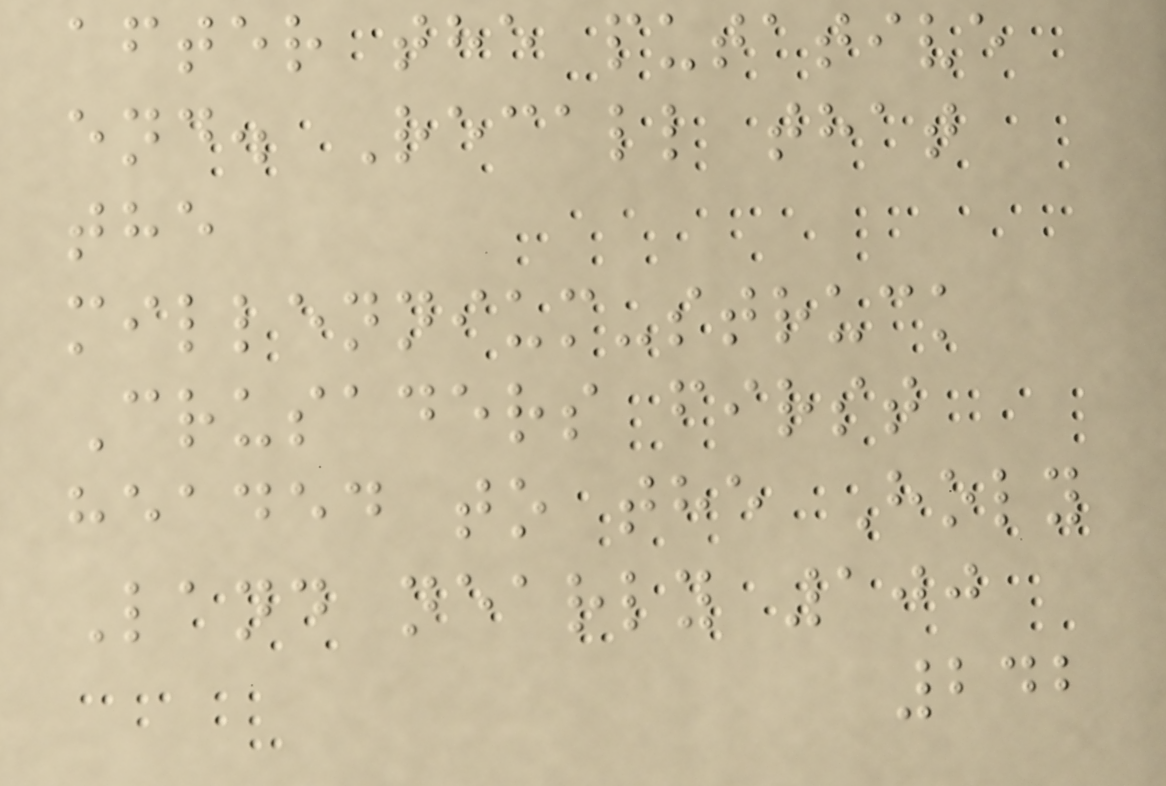after the putative
end. Recall that
the
millennium-struck
Crusaders first
headed to the Holy
Land nearly 100
242
